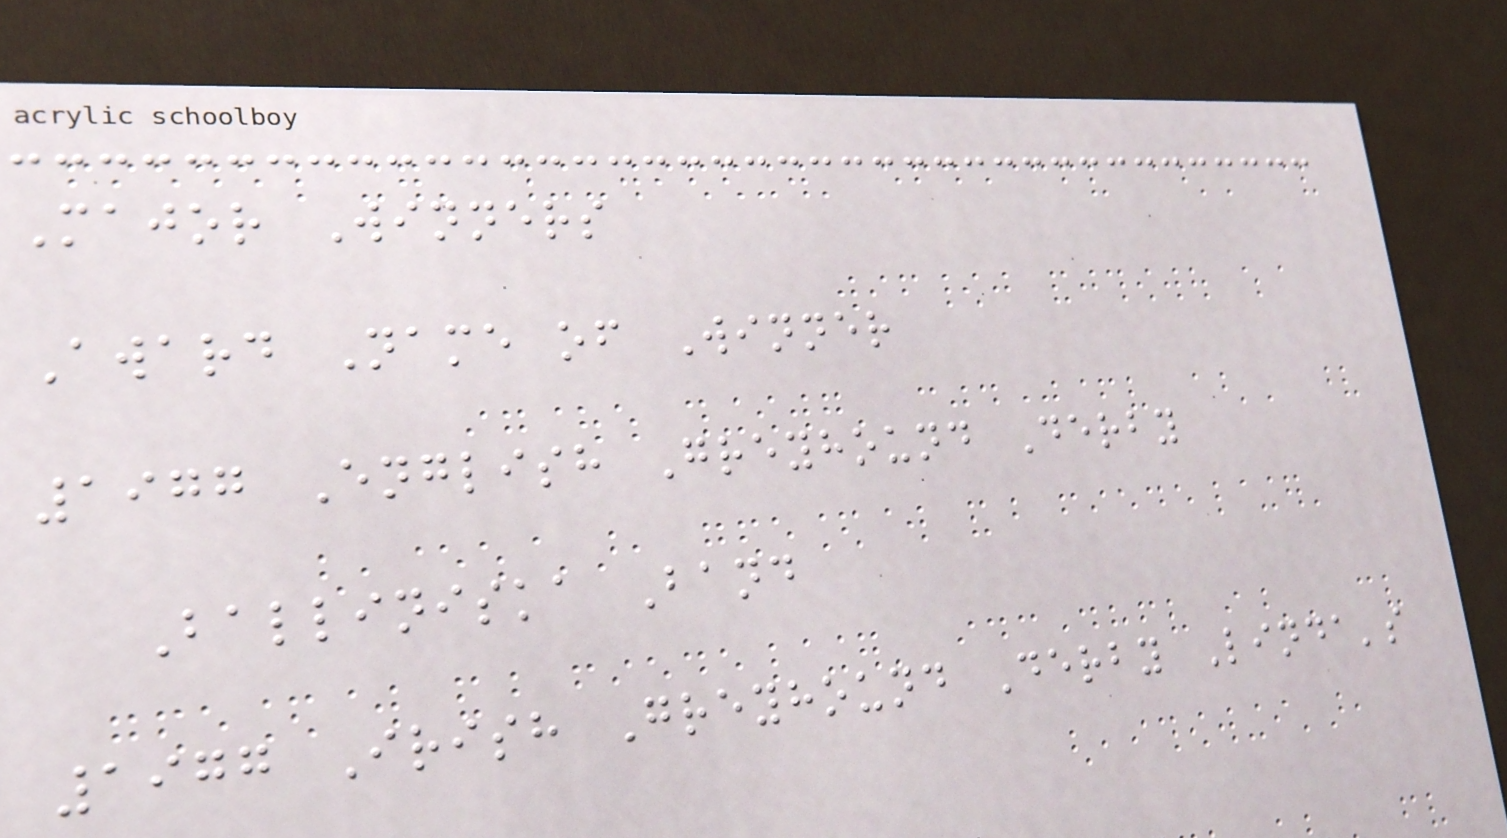Major Winners
Award Name of Winner
1977 English Greyhound Derby
Balliniska Band
1977 Irish Greyhound Derby Linda's
